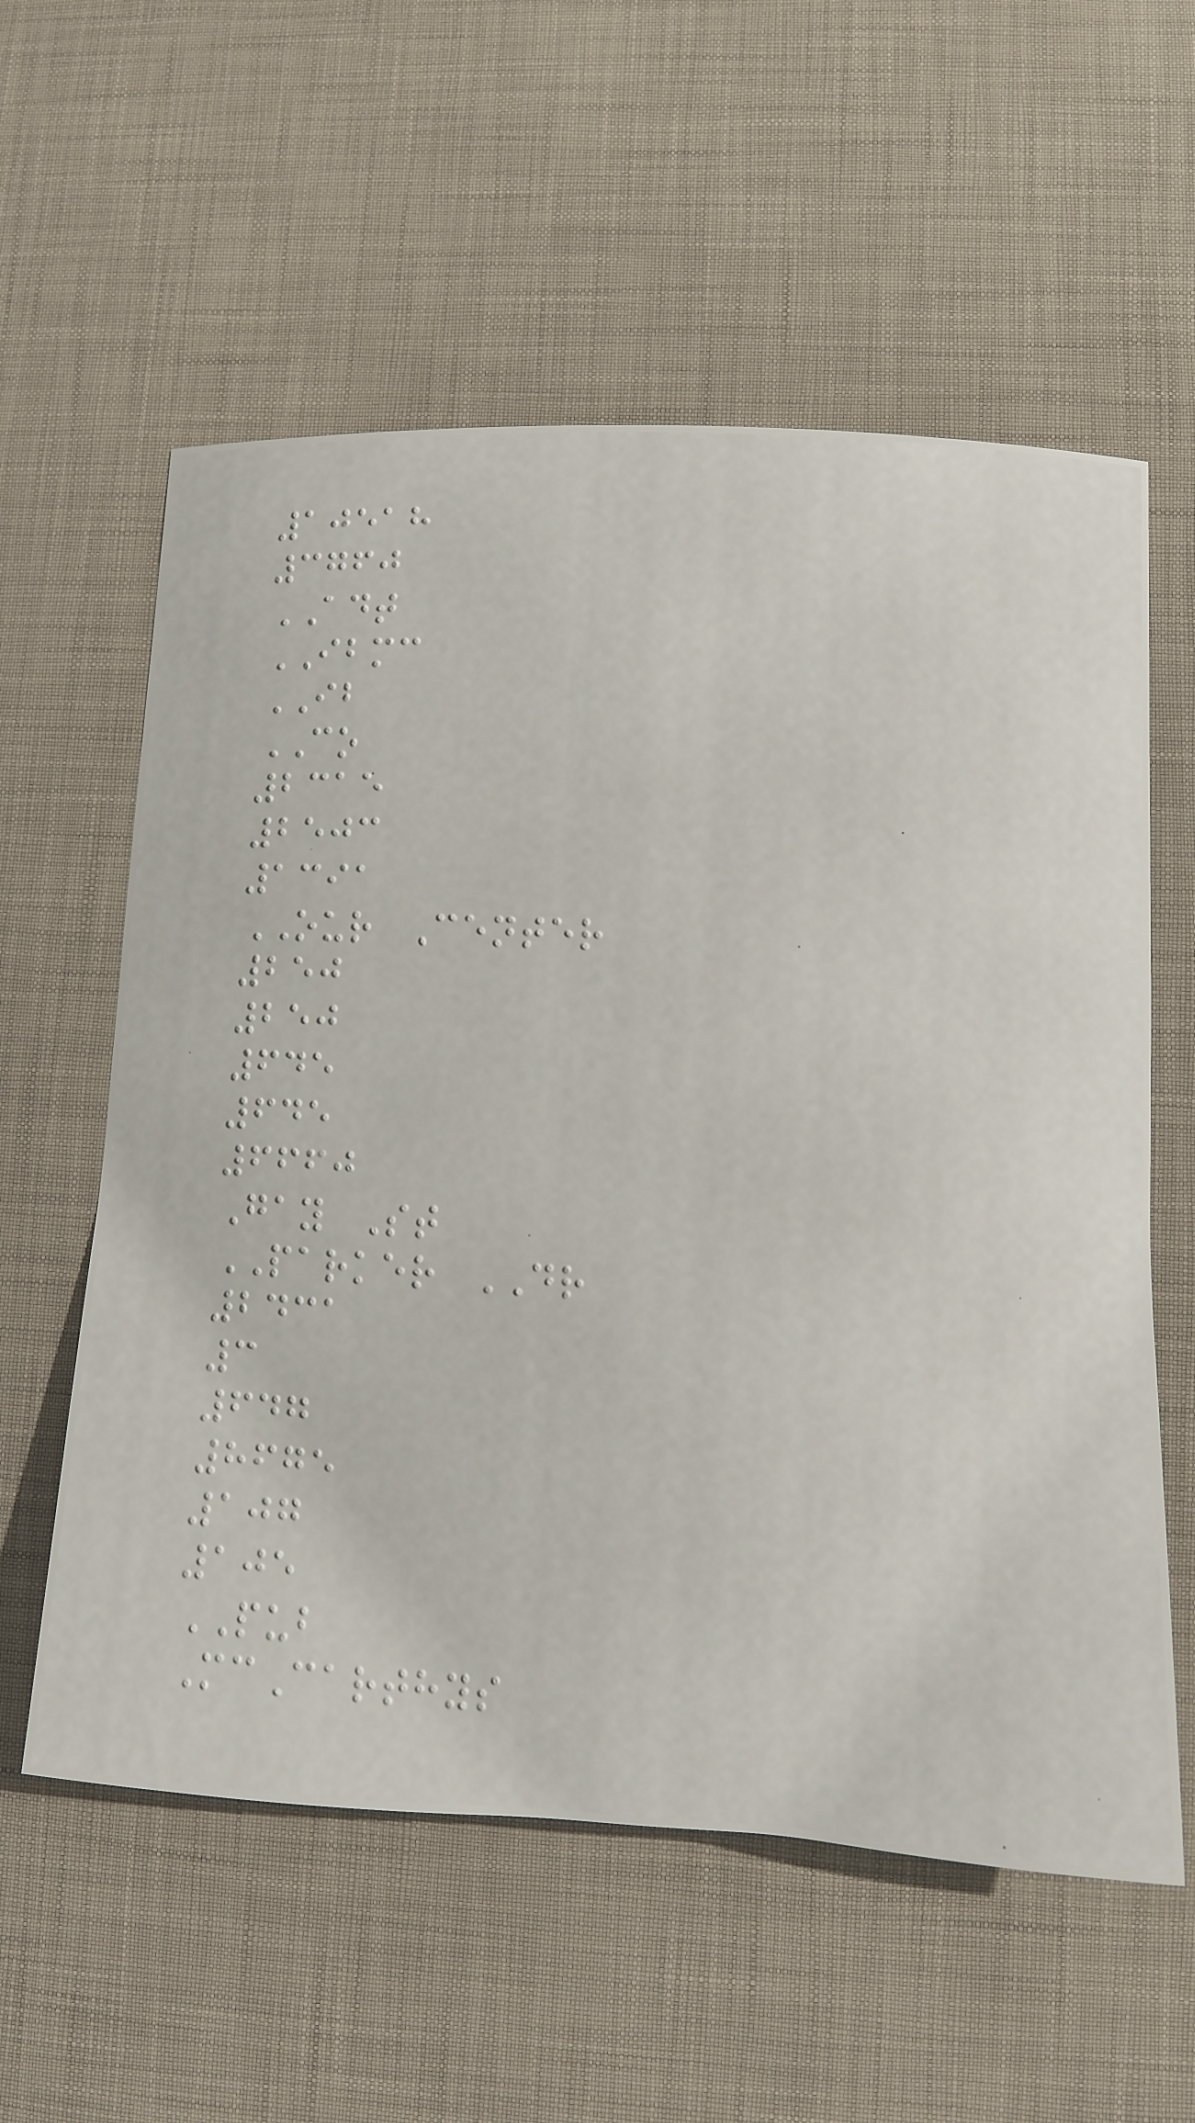10518
3760
ADT
IBMC
IB
CO
2315
2503
1391
OUR Center
250
250
645
645
6660
Gay St
PARKER DR
2431
3
647
8675
107
105
PUB
McCarthys
